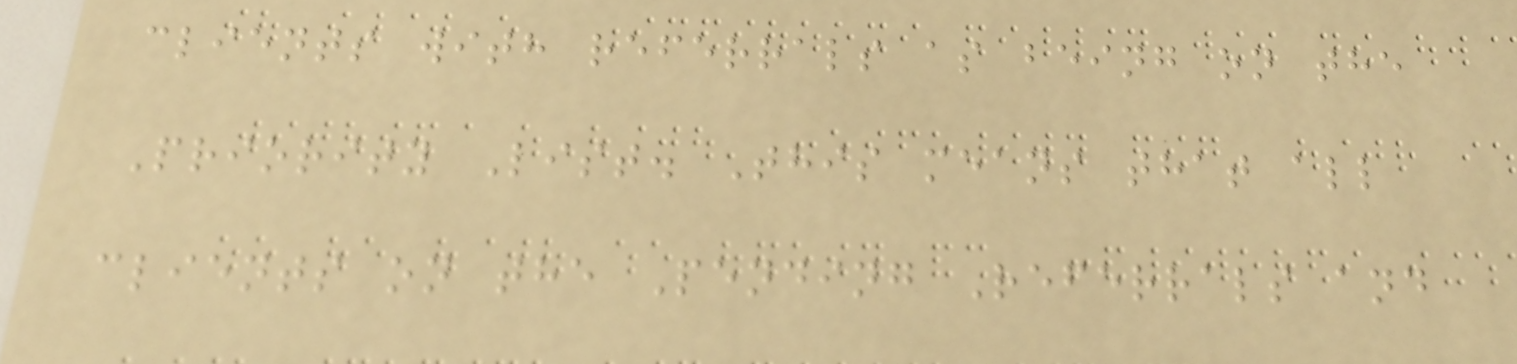clients with referrals as being on the
Priority List. This means that all
clients on the Pending Referrals and
